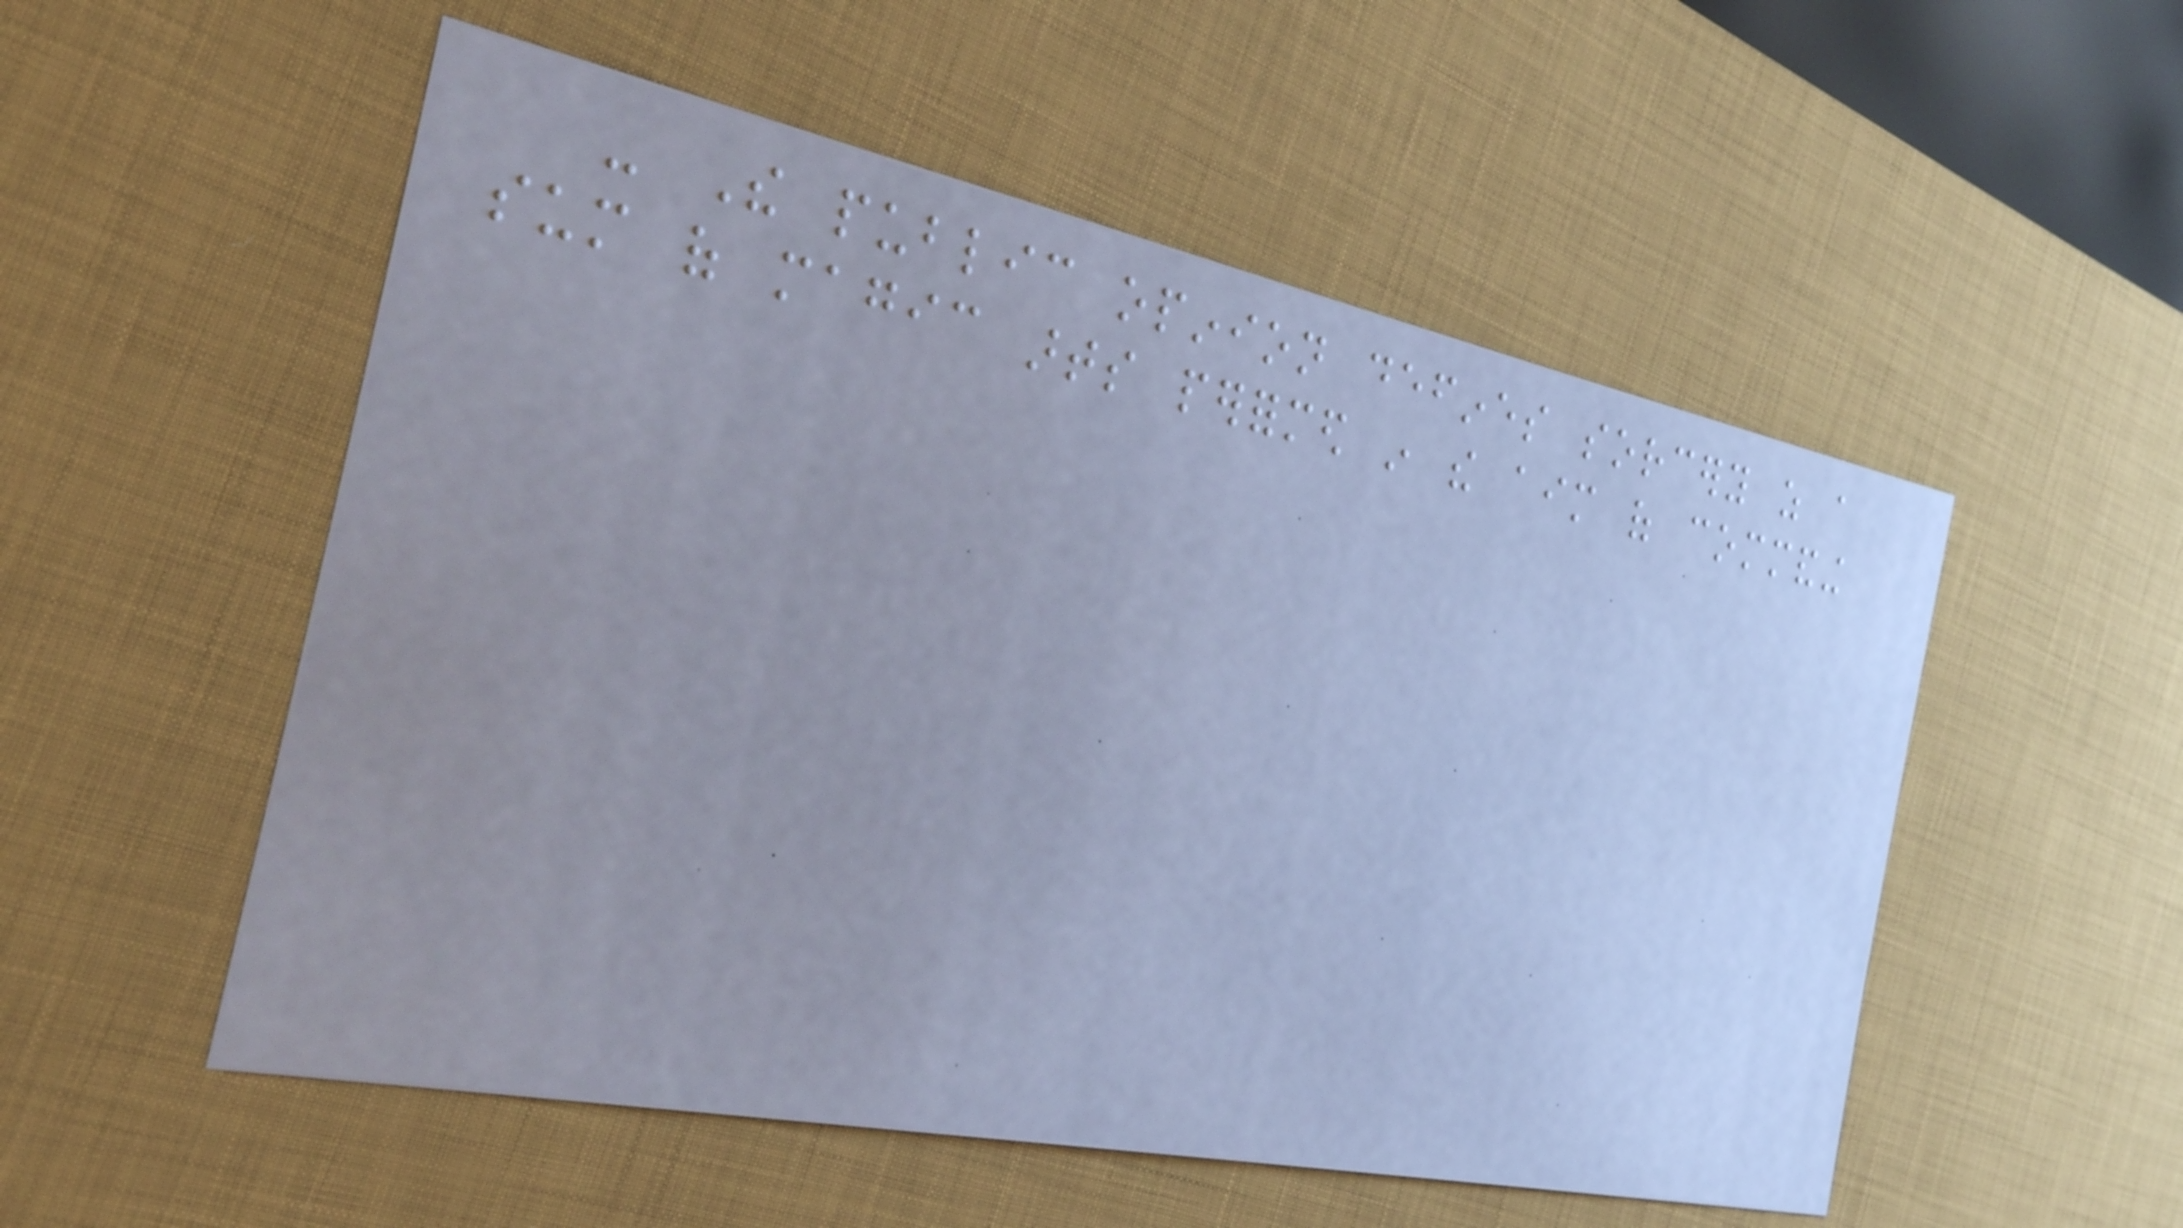- The public opinion defines sorcery as a
sum of magic arts performed in the aim of commanding
